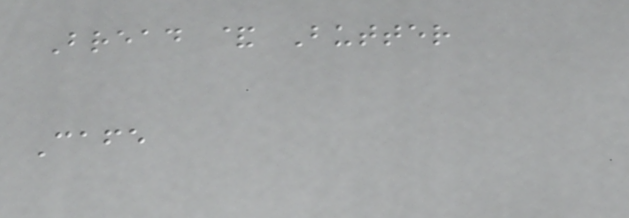Bread & Butter
Cafe
